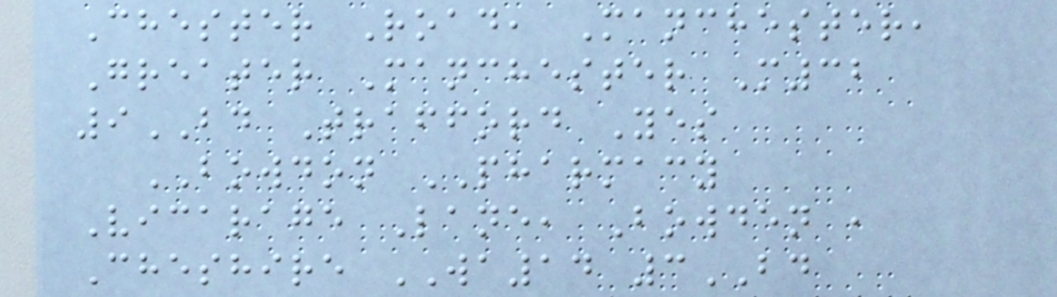Chester Road, Manchester,
Greater Manchester M32
9BD Trafford Yes
BOWDON PHARMACY
Vicarage Lane, Bowden ,
Cheshire WA14 3BD
